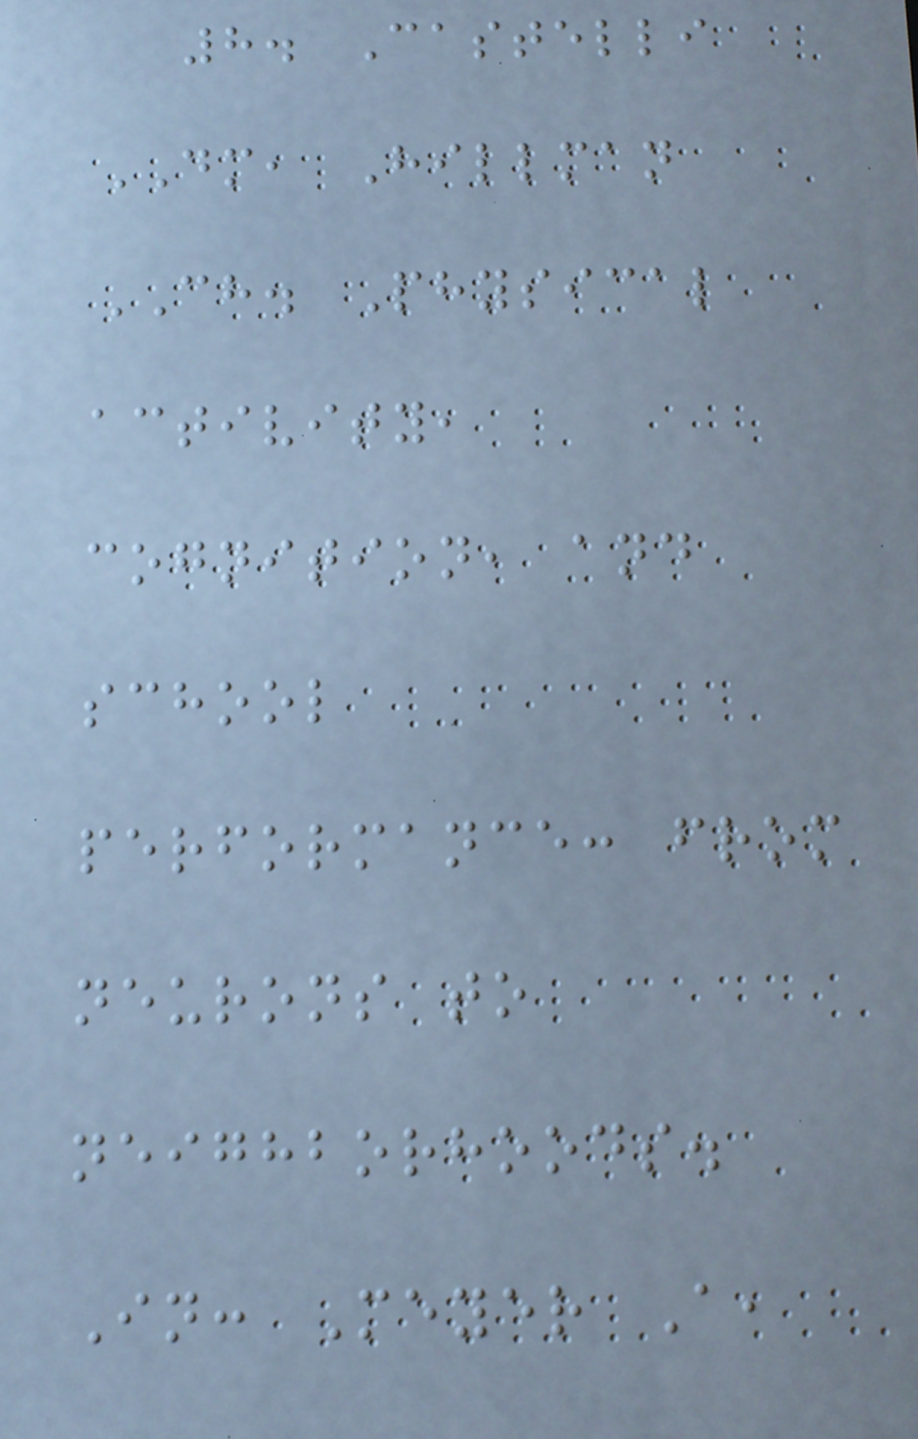8. Castelli
DM, Hillman
CH. Physical
activity,
cognition, and
school
performance: from
neurons to
neighborhoods.
In: Meyer A,
